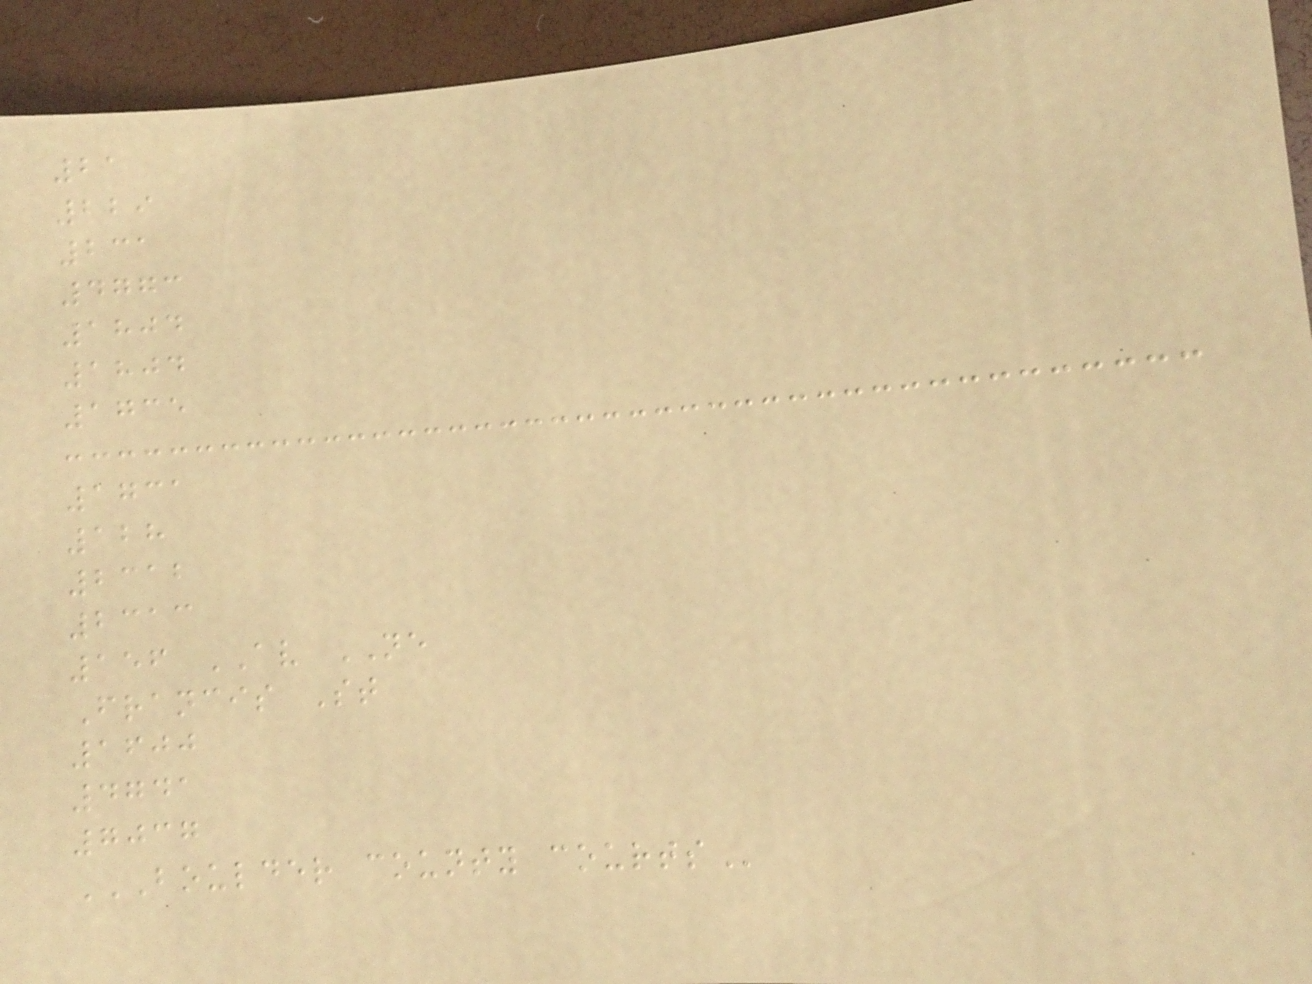21
229
231
4773
1804
1804
1735
1731
128
2312
2313
156 AV NE
Francis St
1600
4741
7037
BOULDER COUNTY COURTS
